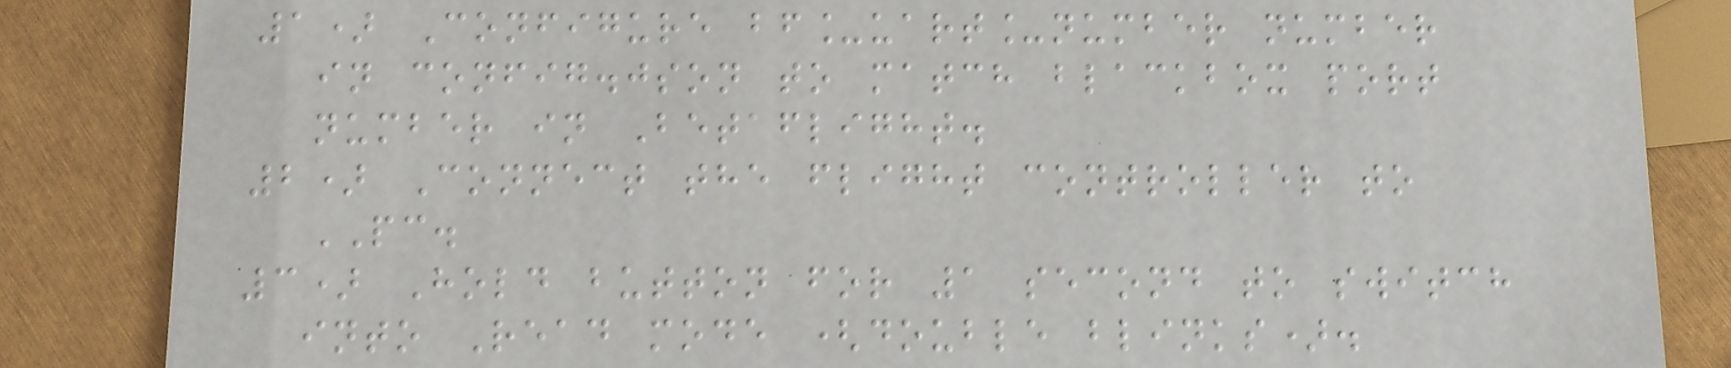1) Configure bf_uart_number number
in config.json to match blackbox port
number in Betaflight.
2) Connect the flight controller to
PC.
3) Hold button for 1 second to switch
into Read mode (double blinks).
